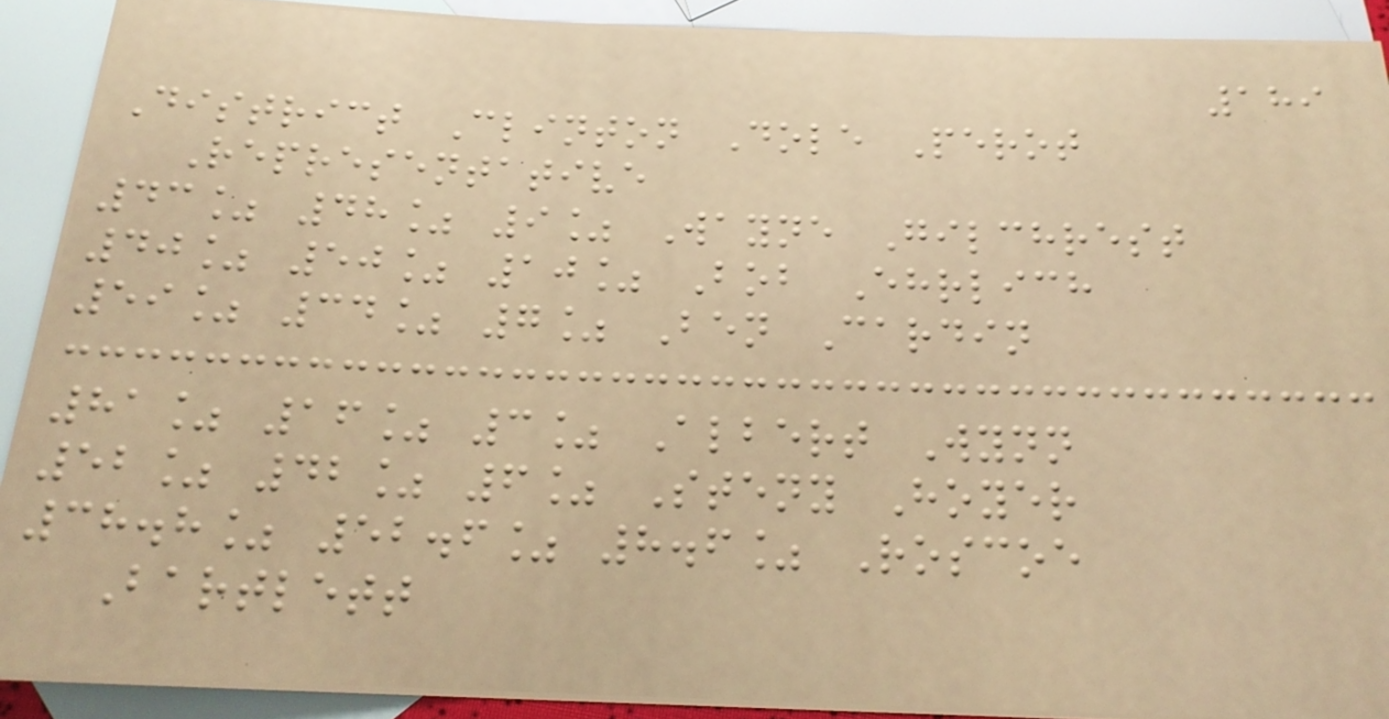189
District Clinton Dole Perot
Representative
43% 48% 9% Wayne Gilchrest
40% 50% 10% Bob Ehrlich
59% 34% 7% Ben Cardin
81% 16% 3% Albert Wynn
52% 42% 6% Steny Hoyer
38.8% 52.6% 8.6% Roscoe
Bartlett
